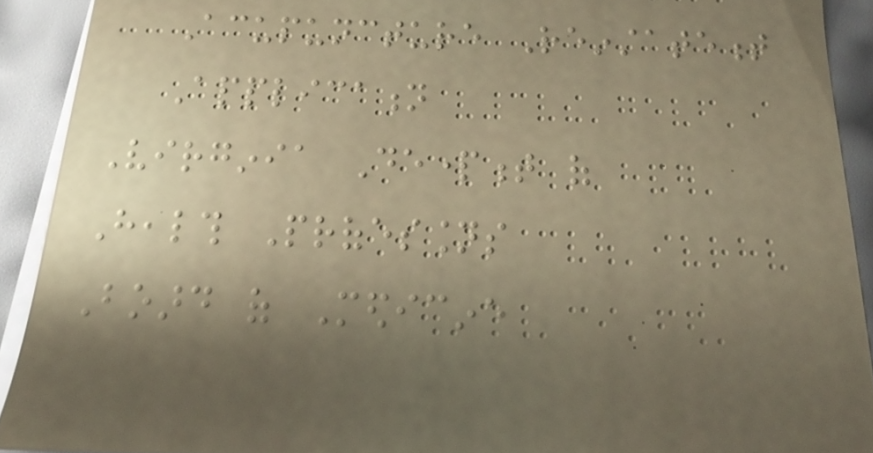Acupuncture Reinstatement
Application
Virginia Department of
Health Professions
Board of Medicine
